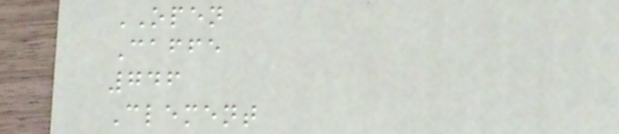OPEN
Caffe
746
Clement
